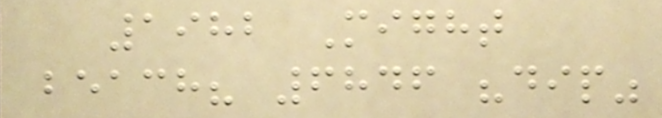1982 Might
beach? 6846 "dip"
